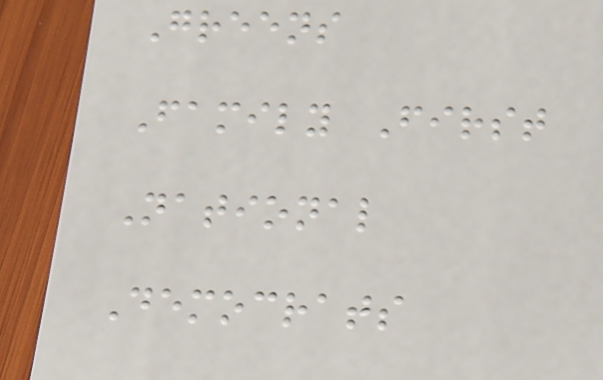Greens
Family First
National
Democrats
